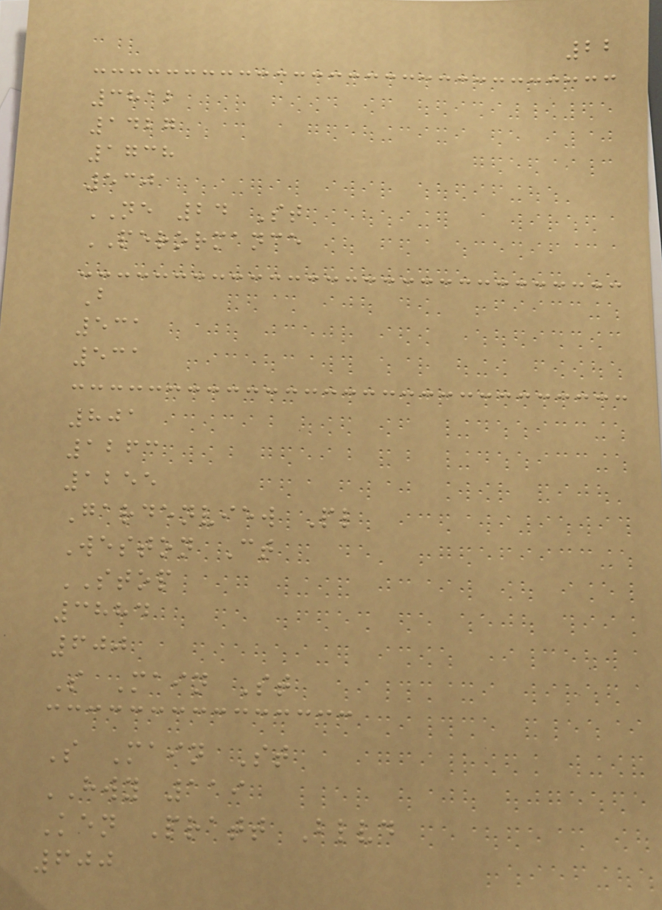22
3812
1427
1738
530
NE 24 St
PERORMANCE
B
531
531
801
1263
1255
Gardenview Pl
Weston Ct
STOP
3884
600
S Main St
S Main St
HWY 119
Ken Pratt Blvd
600
